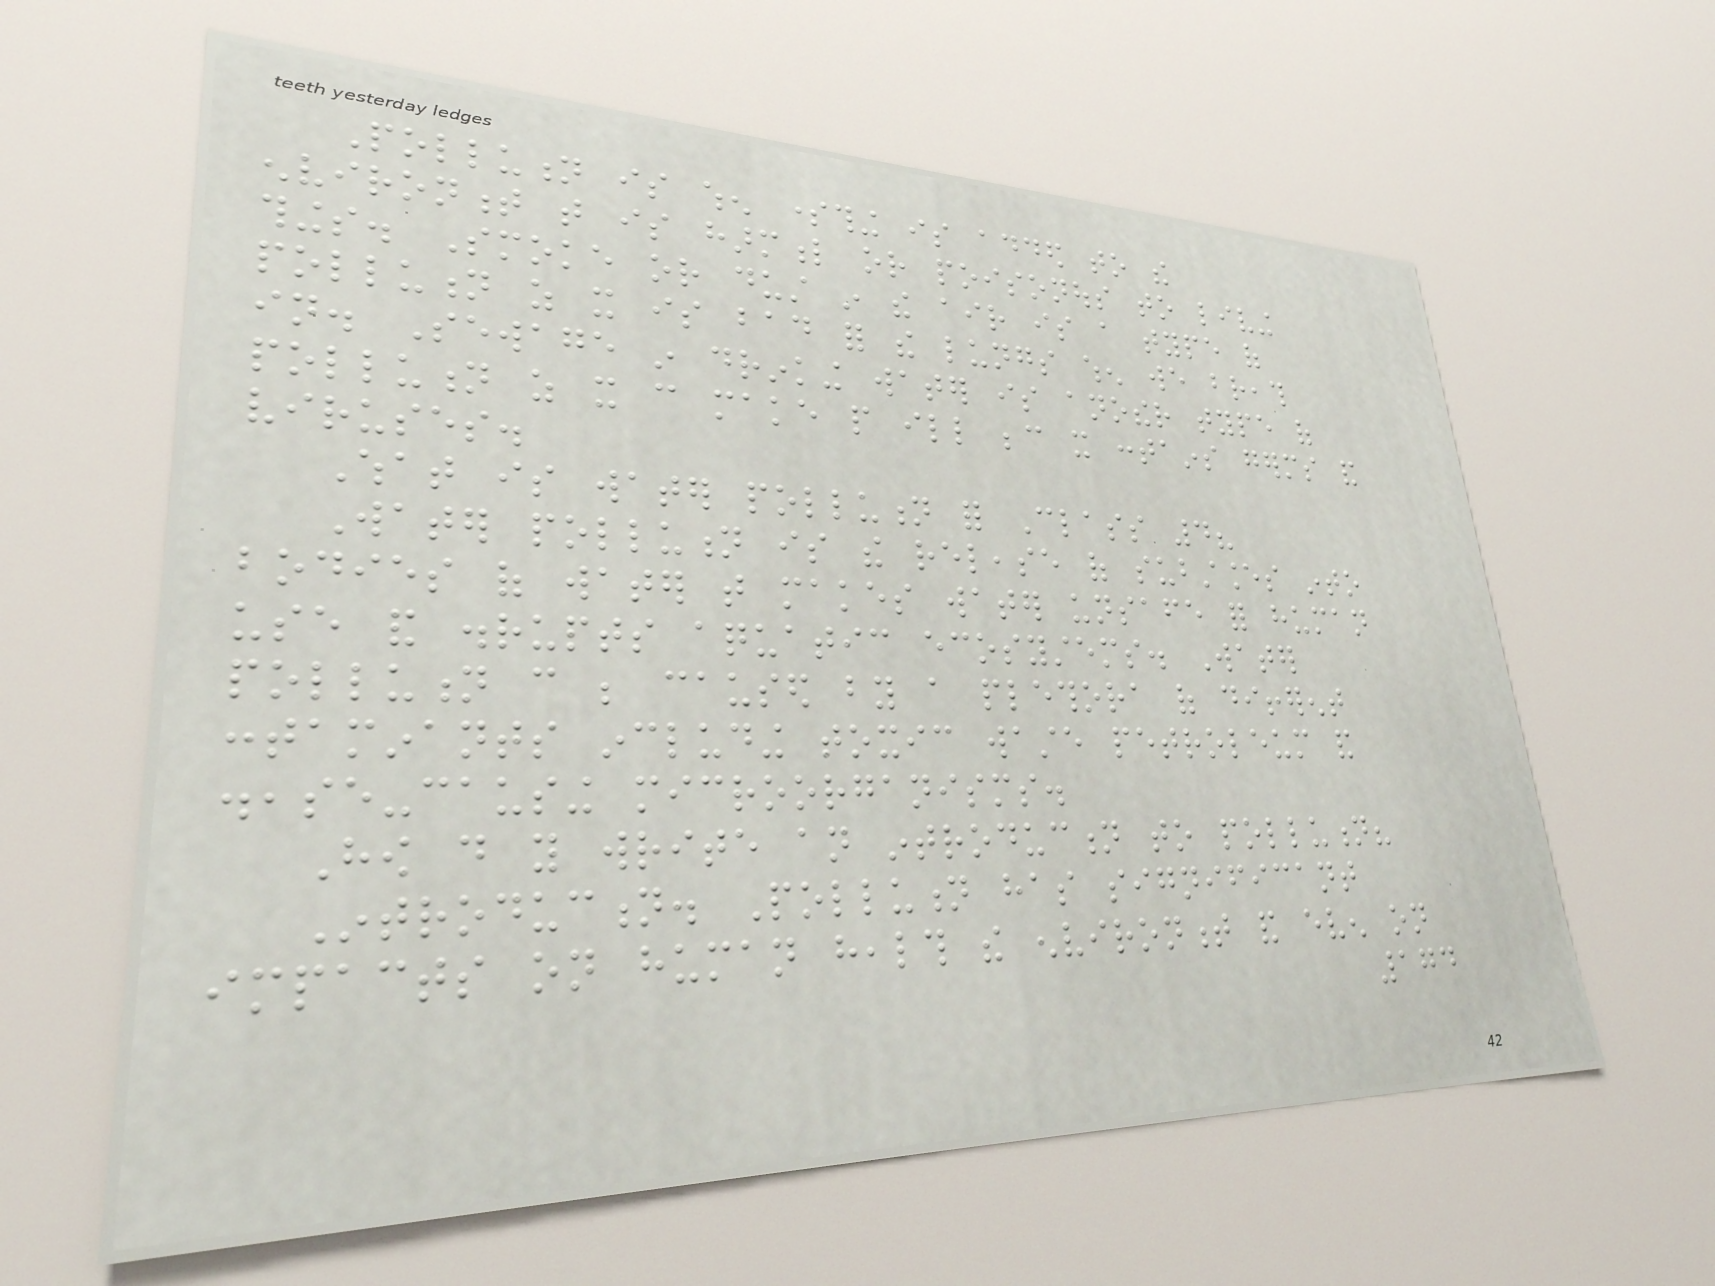Pollution is when something is added to the
environment that is harmful or poisonous to living
things. Smoke or dust in the air is a type of
pollution as it is bad for the lungs when we breath
in. Sewage in drinking water is another type of
pollution as it can make people ill because it contains germs and
viruses.
What is water pollution for Class 4?
Water pollution is the release of substances into
bodies of water that makes water unsafe for human
use and disrupts aquatic ecosystems. Water
pollution can be caused by a plethora of different
contaminants including toxic waste petroleum and
disease-causing microorganisms.
How do you write an introduction to pollution?
Introduction. Pollution has significant
impacts on human health the environment and even on
174
